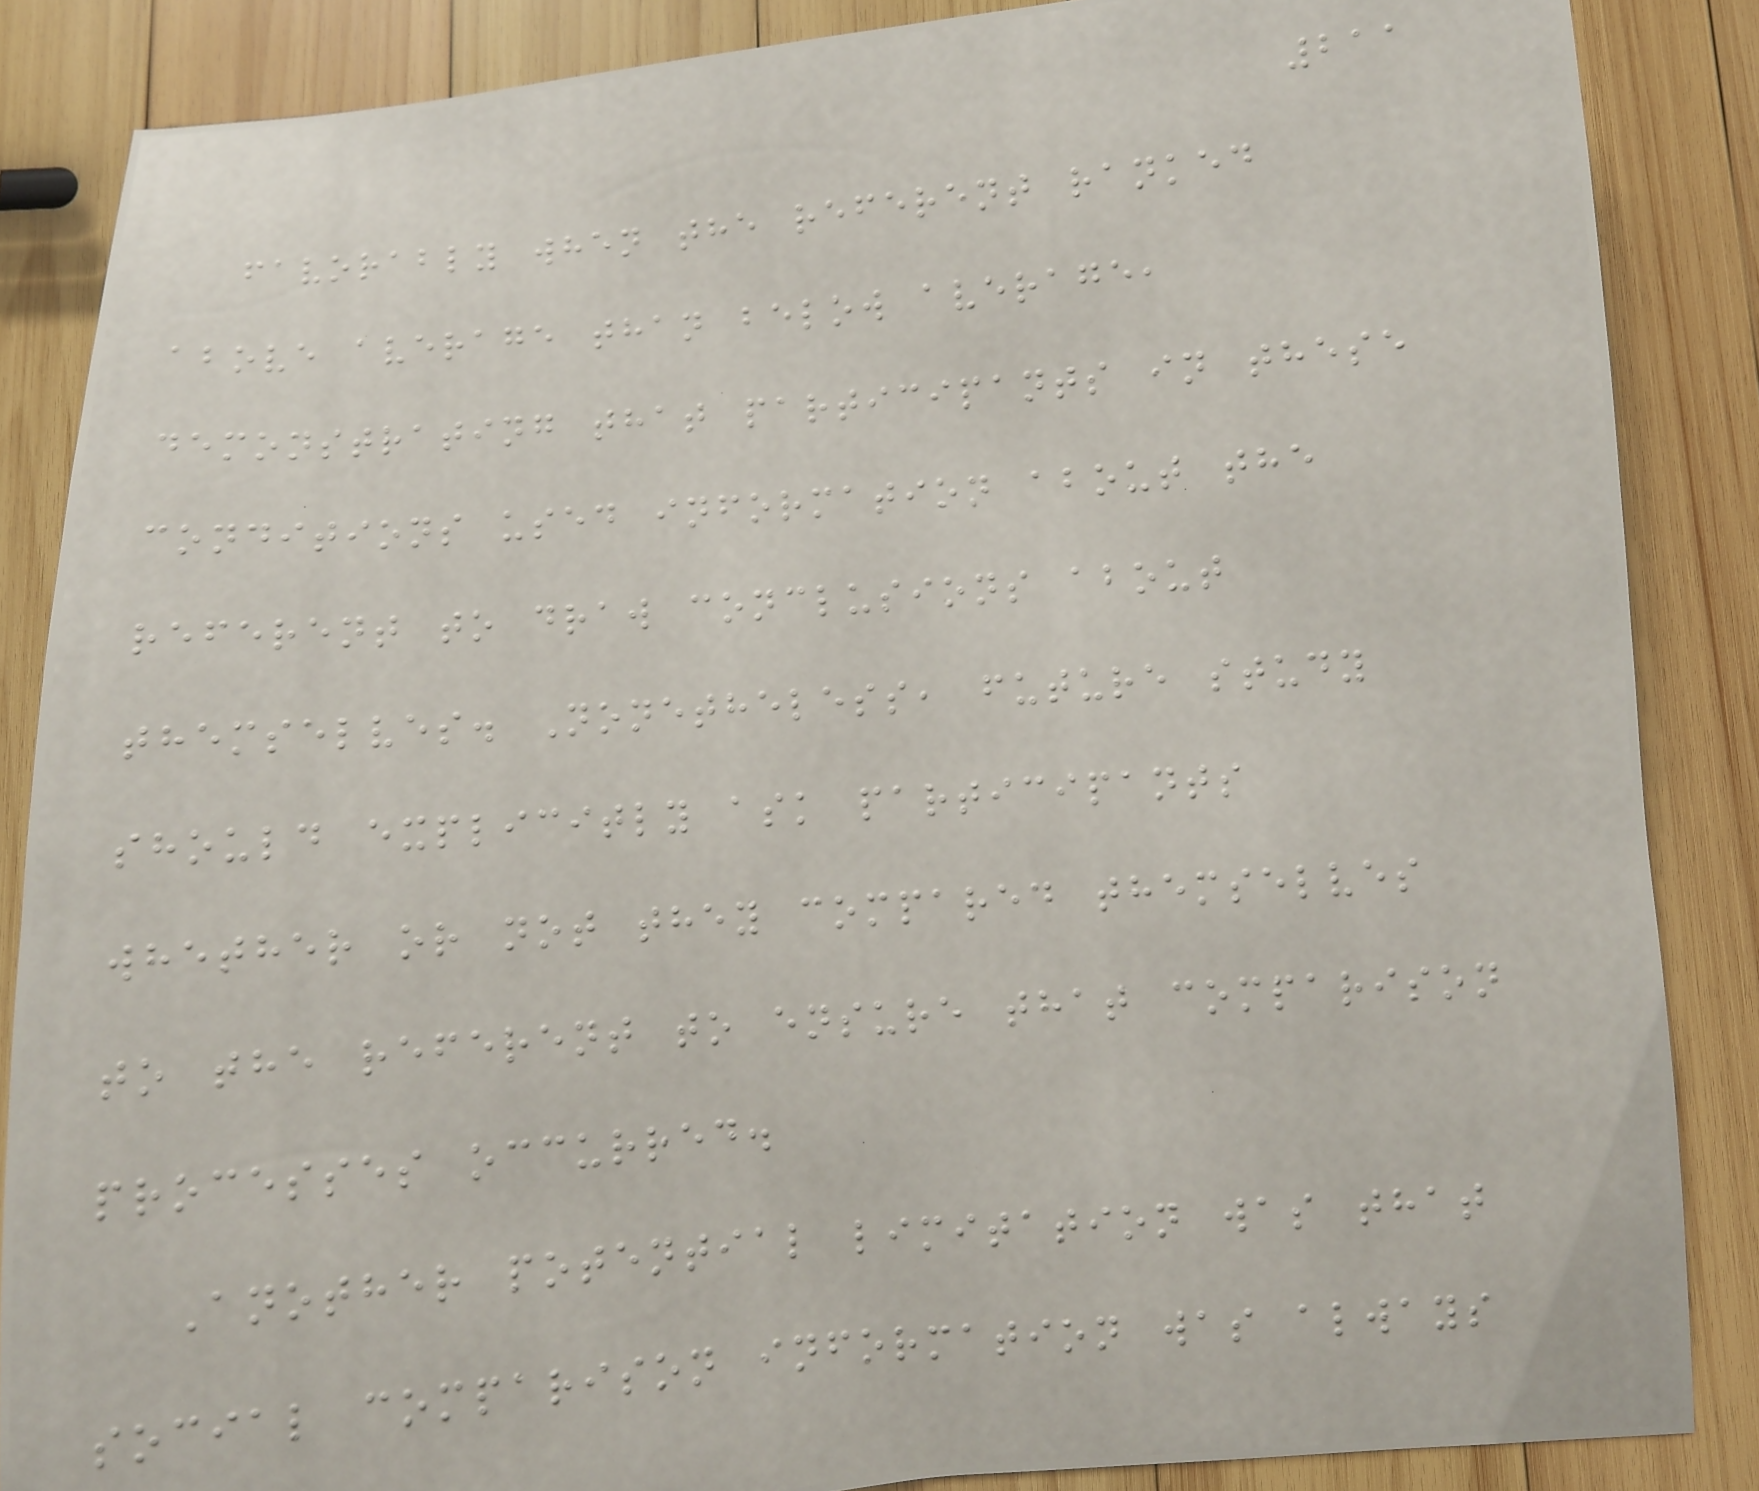211
favorably when the referent ranked
above average than below average,
demonstrating that participants in these
conditions used information about the
referent to draw conclusions about
themselves. Nonetheless, future study
should explicitly ask participants
whether or not they compared themselves
to the referent to ensure that comparison
processes occurred.
Another potential limitation was that
social comparison information was always
